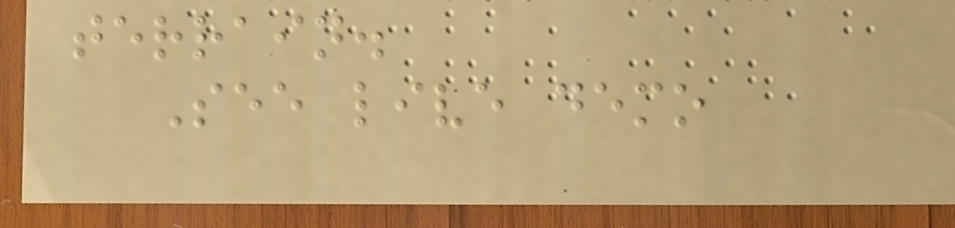terrain.
See live demo
